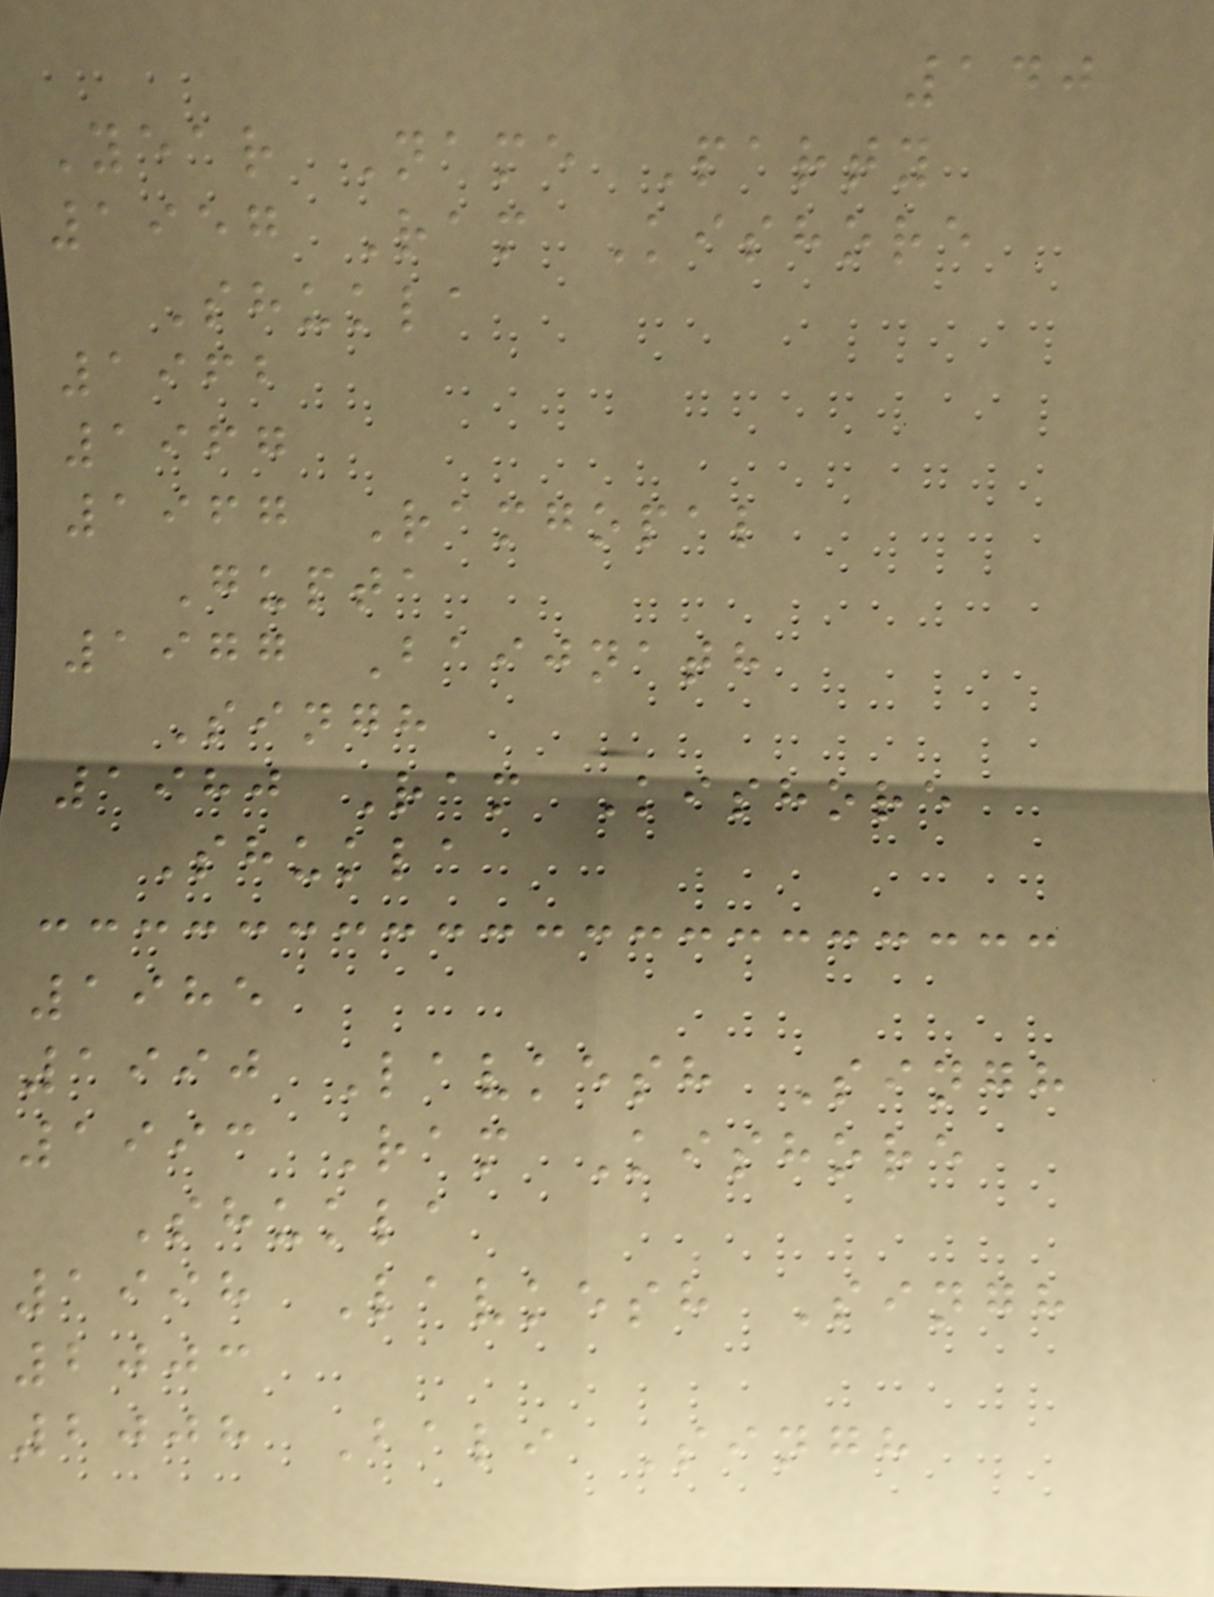140
Year Name Party
1957 Ram Kishore
Shukla
1962
1967
1967 Ramgopal
Gupta
1977 Baijnath
Singh
1980 Ram Kishore
Shukla
1985
1990 Lavkesh Singh
1993 Ram Kishore
Shukla
1998 Lavkesh Singh
2003
2008 Bali Singh
